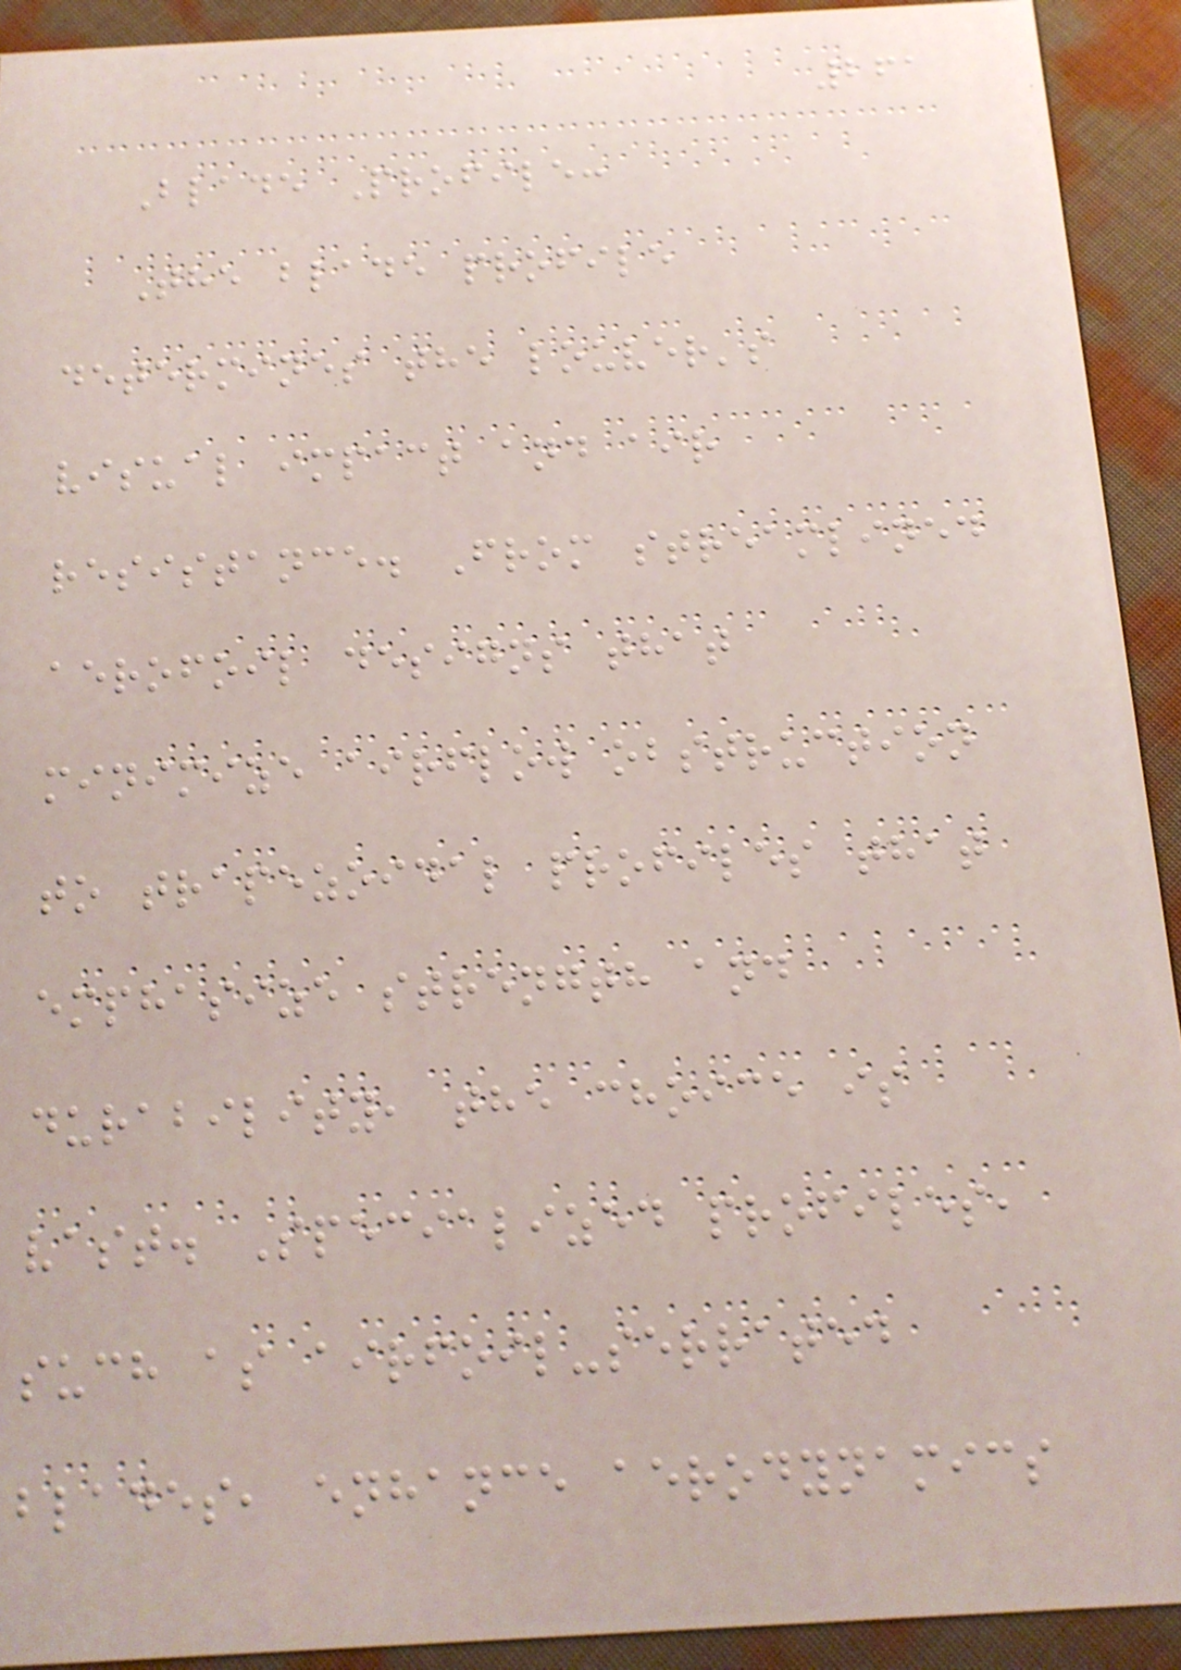261
Blade Profile:
The blade profile
determines the louver's
visual impact and air
resistance. From streamlined
aerofoil designs that
minimize airflow obstruction
to trapezoidal profiles that
emphasize strength and
durability, the choice is
vast. Specialized profiles,
such as airfoil-serrated
blades, enhance aerodynamics
